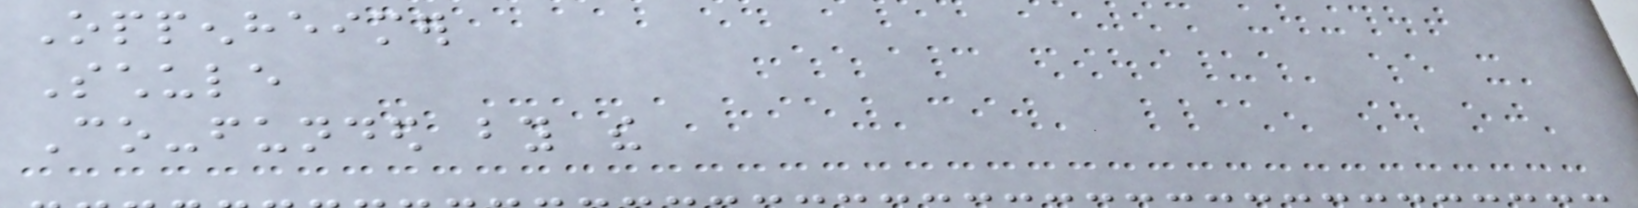Oppenheimer
Schule
Co-funded by the
